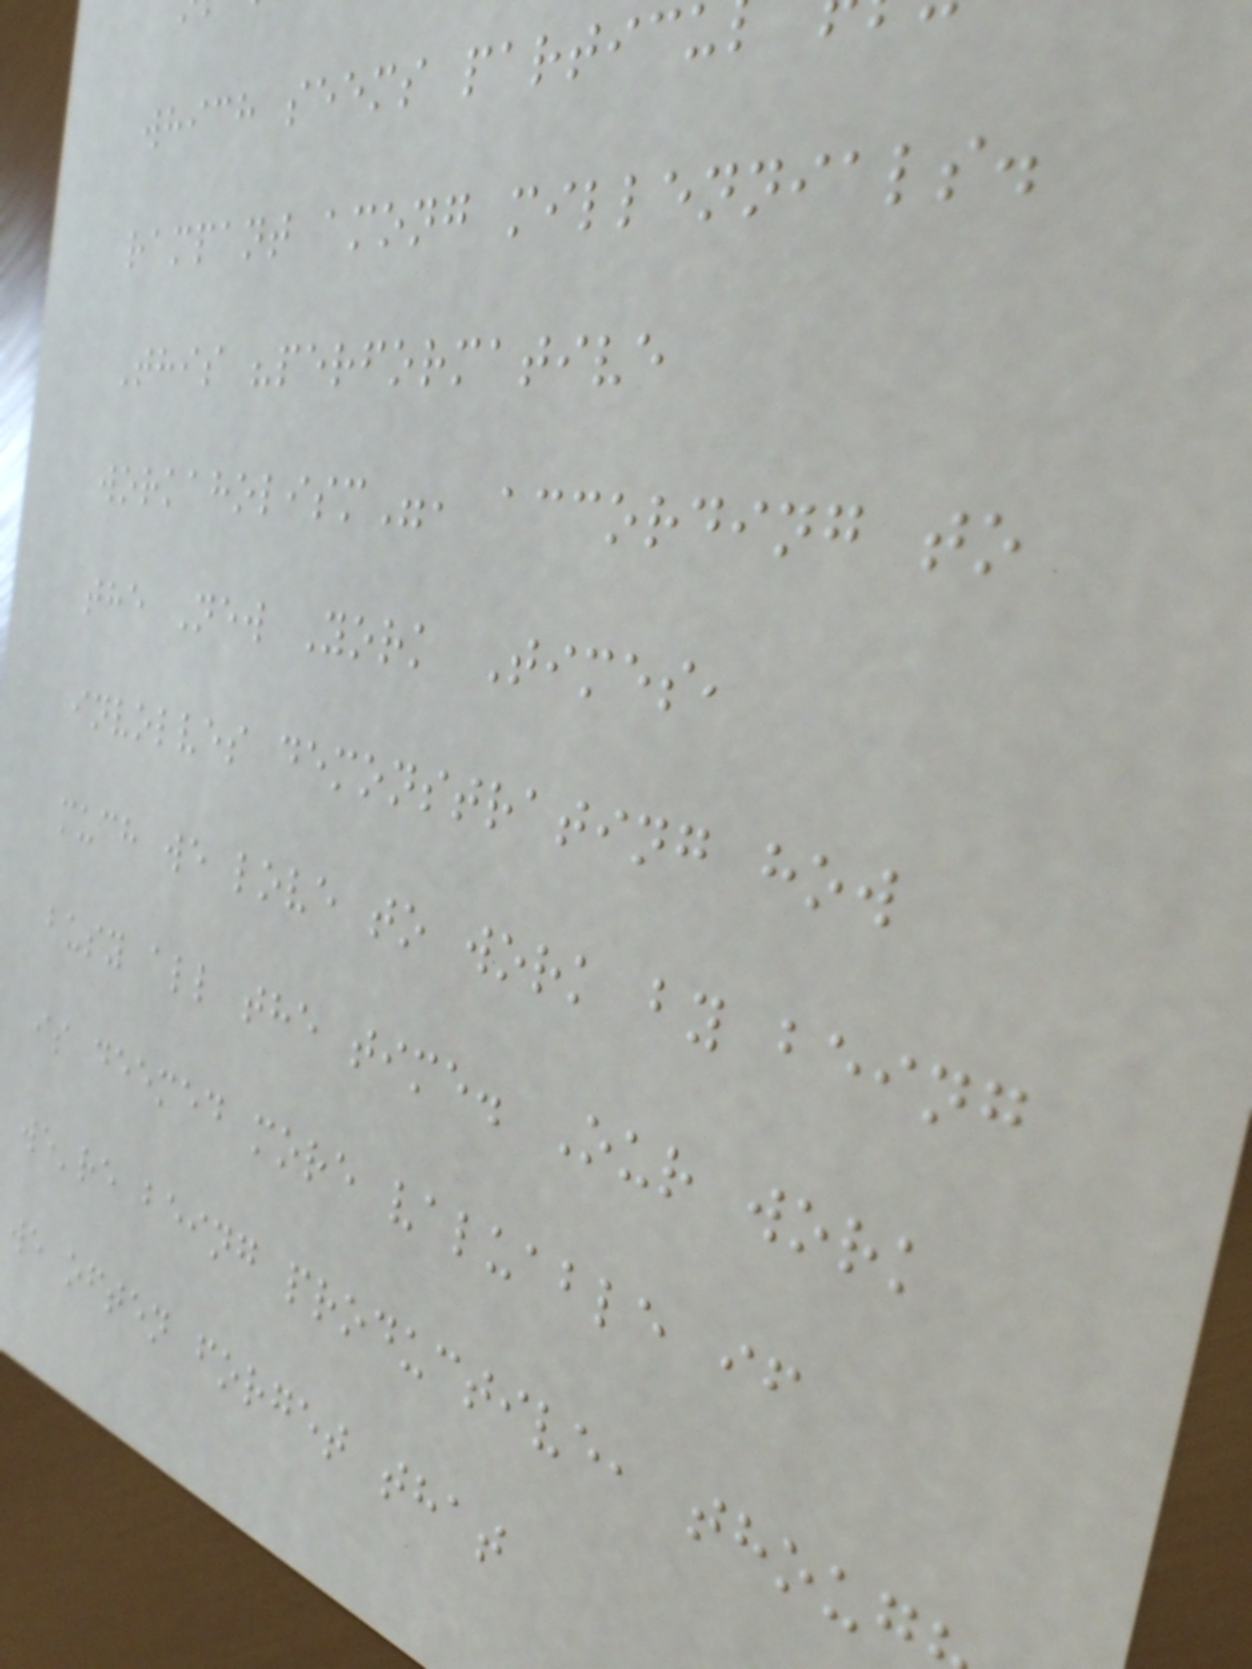which seems partic
rampant among millennials.
This "performative
workaholism", according to
the New York Times,
involves demonstrating how
much we love to work by being
busy all the time. Our work
is deemed more valuable if
we're being productive, thoug
we often forget that
